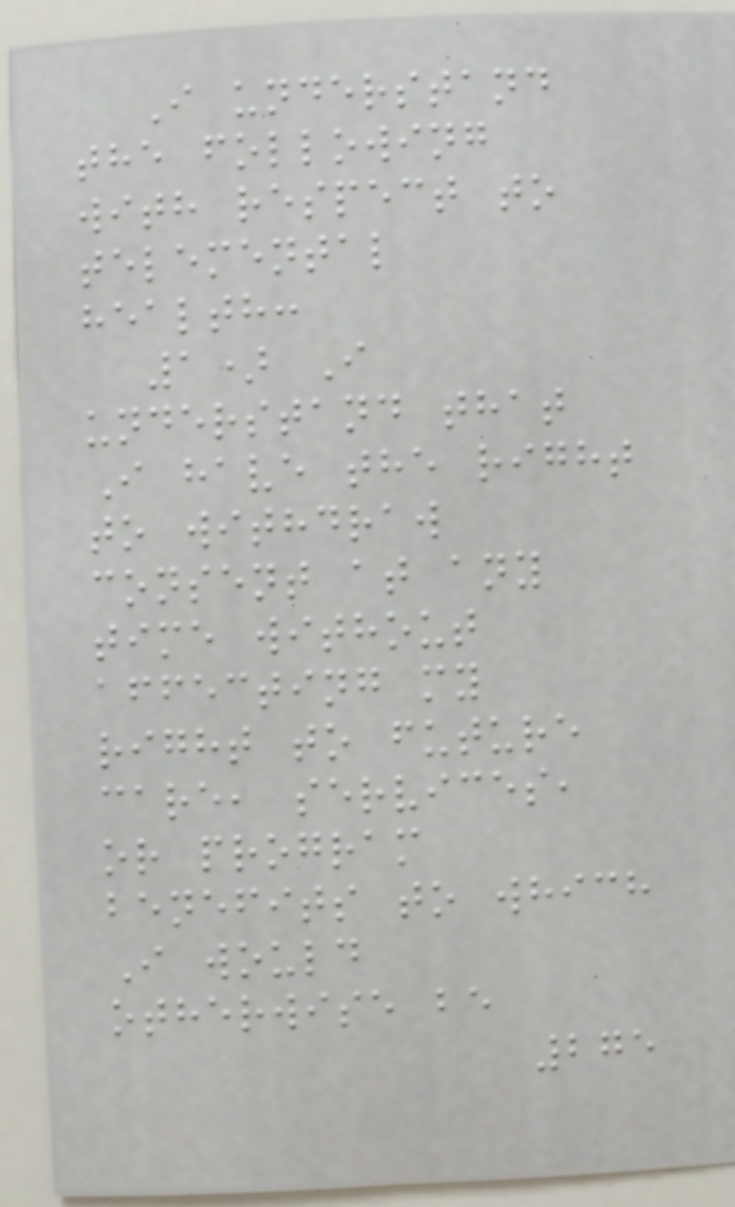I understand
the following
with respect to
telemental
health:
1) I
understand that
I have the right
to withdraw
consent at any
time without
affecting my
right to future
care, services,
or program
benefits to which
I would
otherwise be
275
